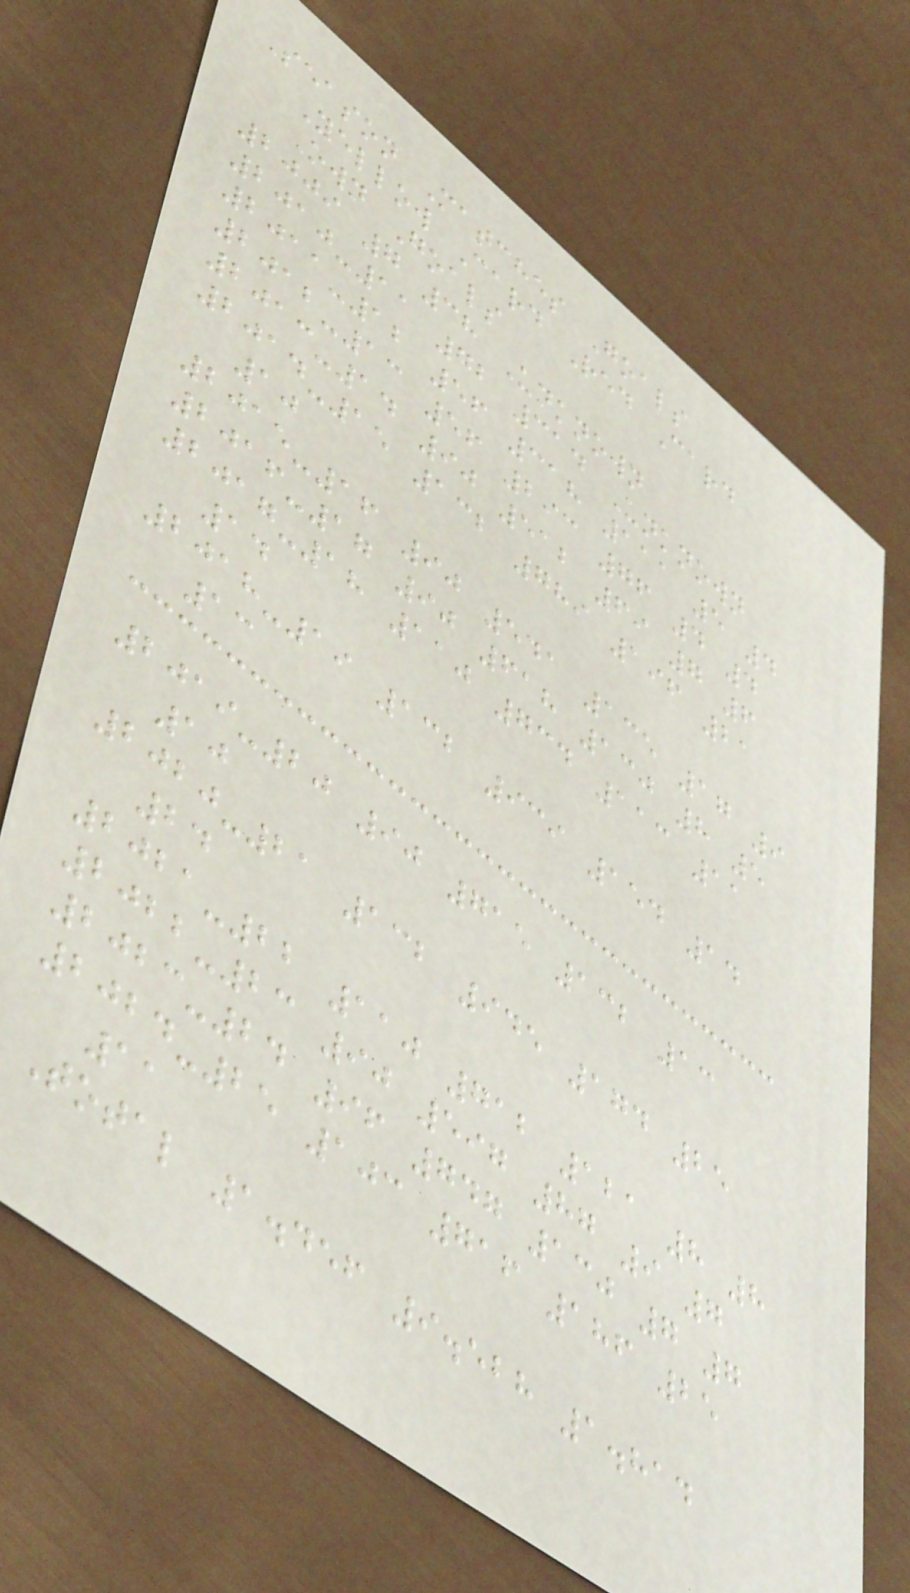Season Matches Goals
Yellow Card Red Card
Own Goals
2009 7 38 Unknown
2010-11 72 314 Unknown
2011-12 56 318 111 5 4
2012-13 56 293 76 4 4
2013-14 90 512 69 7 6
2014-15 132 789 196 21
10
2015-16 90 541 135 17 9
2016-17 90 618 130 8 5
2017-18 110 734 113 11
14
2018-19 132 939 154 14
13
2019-20 90 715 132 13
10
2020-21 132 945 174 25
24
2021-22 110 712 121 8 8
2022-23 90 597 87 9 7
2023-24 96 747 130 7 7
2024-25 103 716 186 25
11
Total 1.456 9.528 1.814
